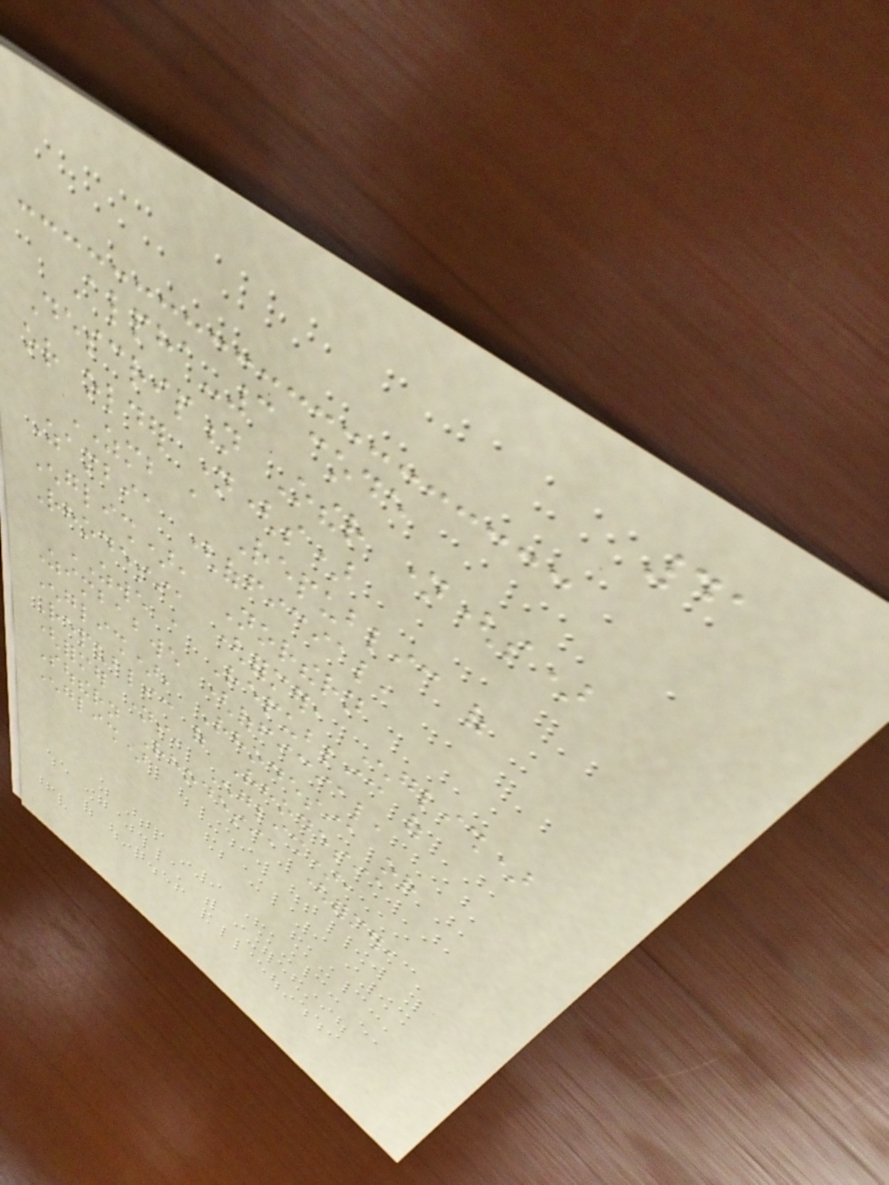41
Alpha-3 code
Description Other name(s)
or older name(s)
ZMB a Republic of
Zambia (official,
English), Northern
Rhodesia (former, English)
ZWE a Republic of
Zimbabwe (official,
English), Rhodesia or
Republic of Rhodesia
(former names, English),
Southern Rhodesia (former,
English)
